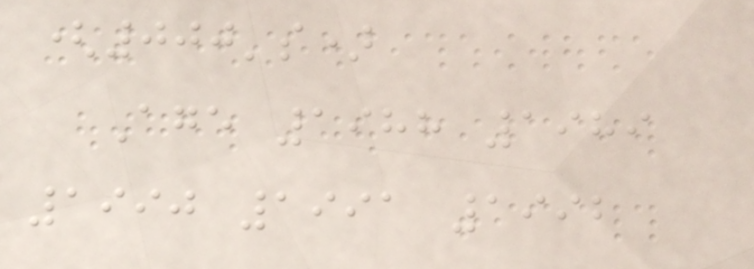(000's)
Age 1988 1989
1990 1991 1992
